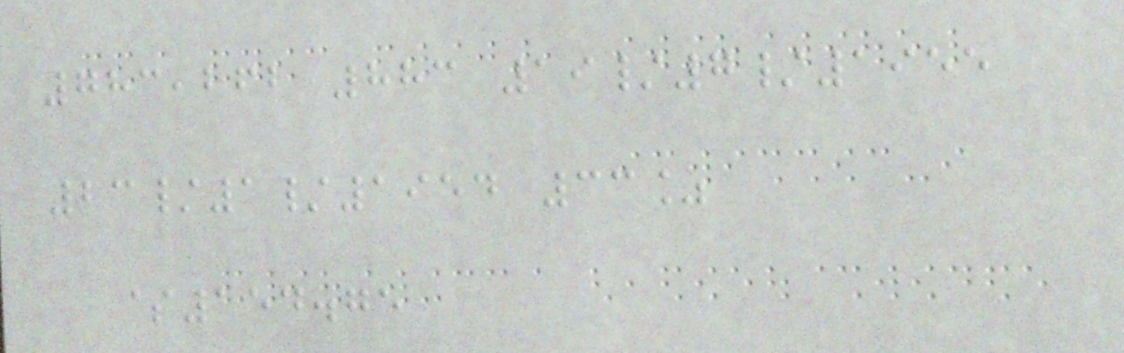783,262 883 19/7/1955
23/1/1954 33%
$154.75
